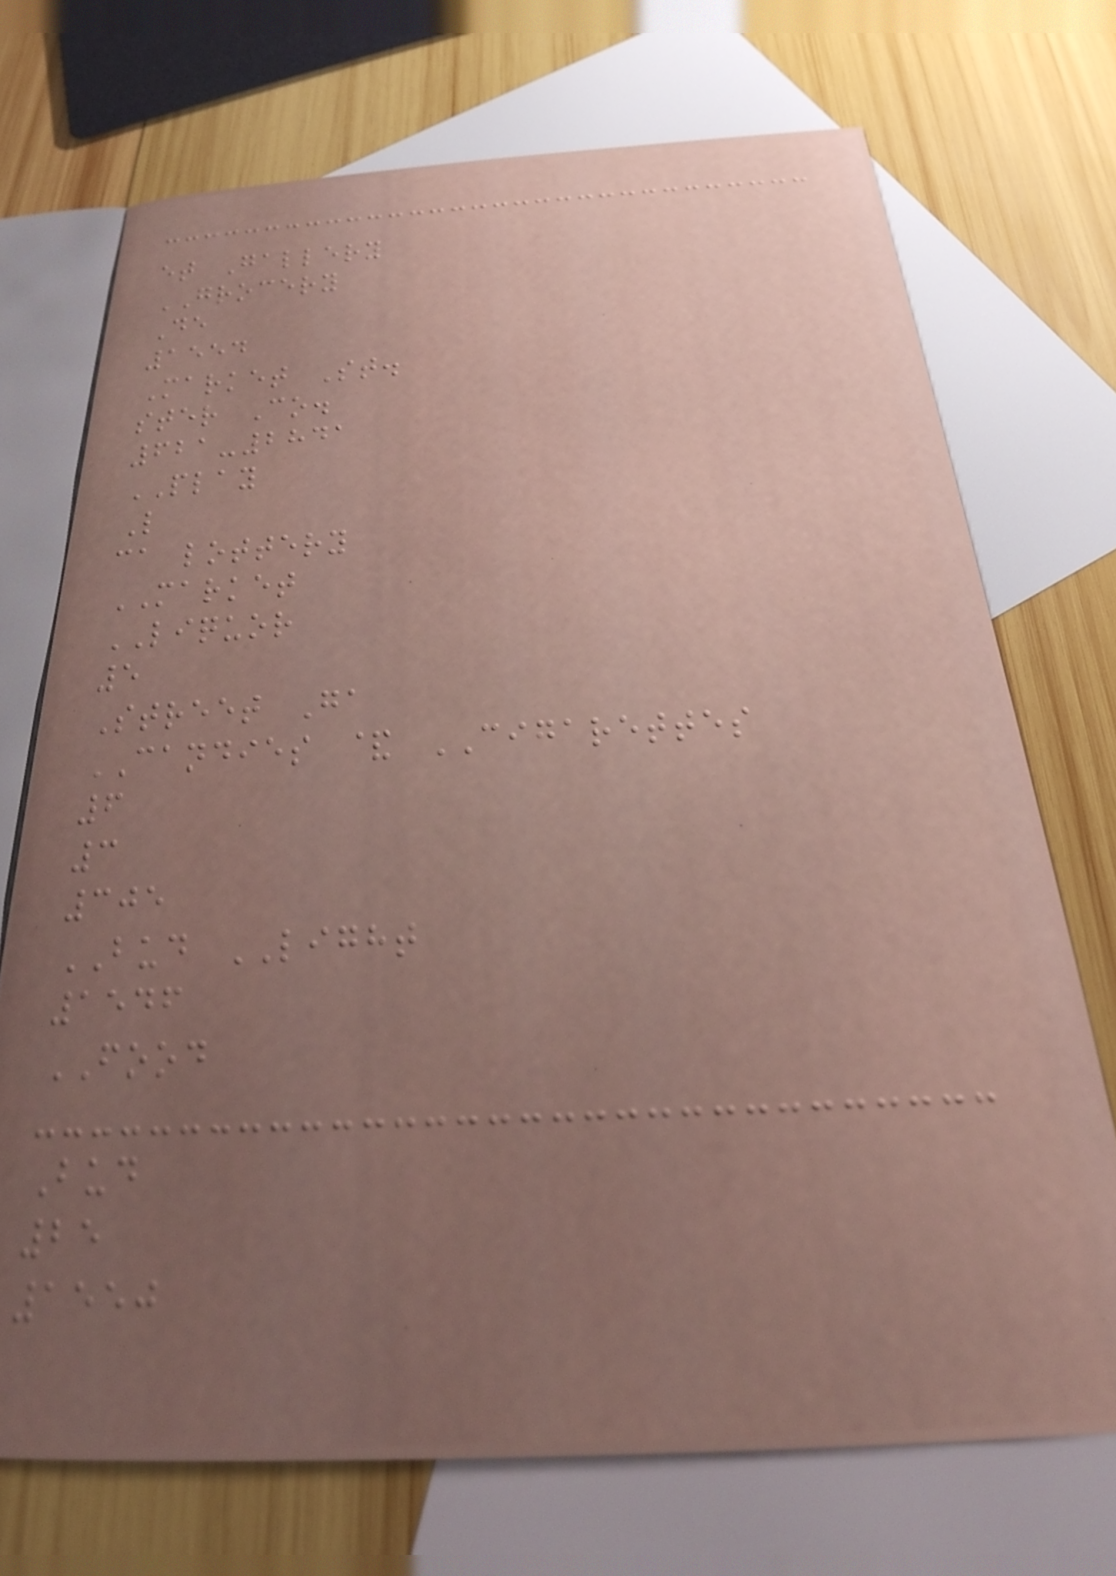et Gallery
GROCERY
De
1554
Market St.
ster Co.
621-2841
PLAY
L
ca lottery
MARKET
LIQUOR
5
Street Ga
CANDIES & CIGARETTES
6
3
305
BUD LIGHT
1546
FOOD
Bud
25
1550
